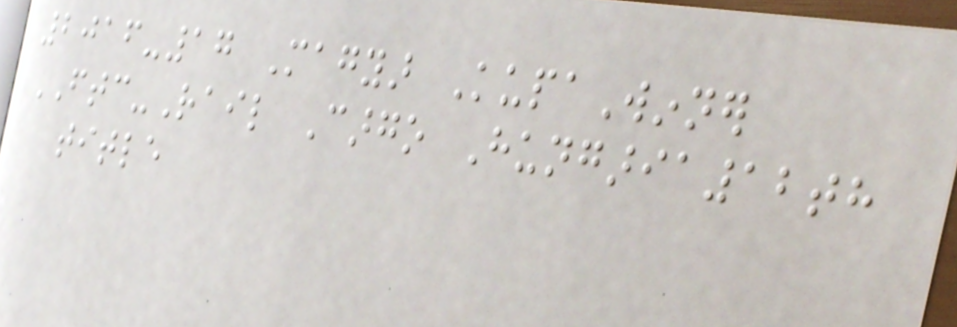2016-17 Magyar KupaWinner
FTC-Rail Cargo Hungaria12th
title
